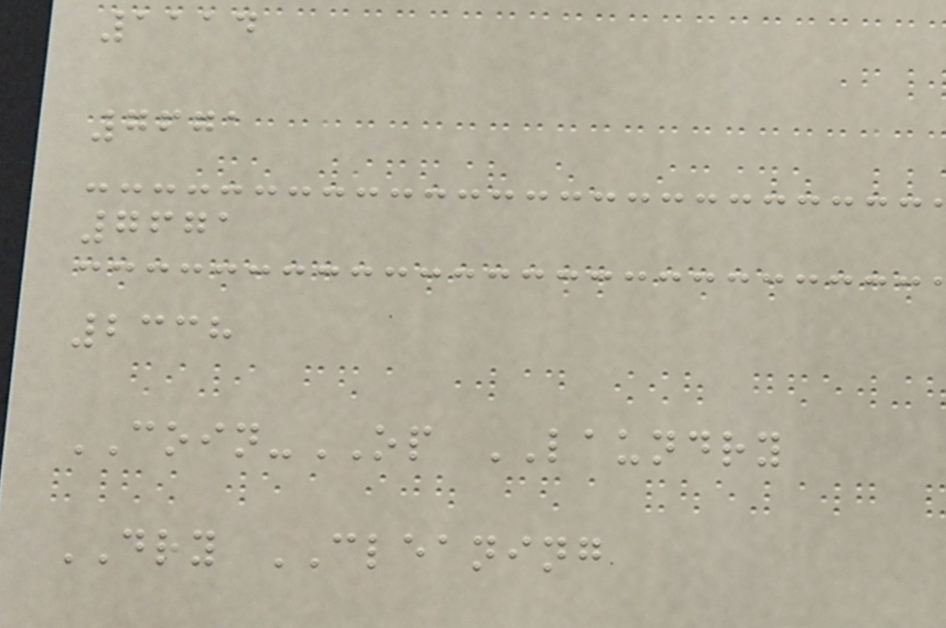1114
7671
7671
2338
COIN-OP LAUNDRY
DRY CLEANING
